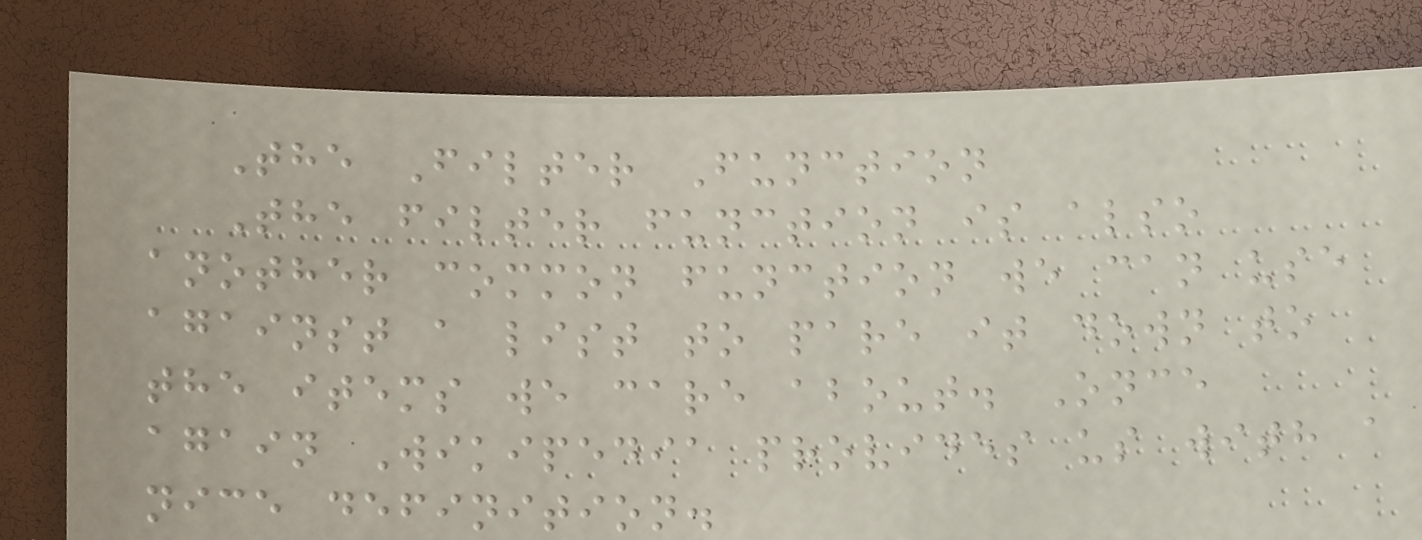The Filter Function
The filter function is also
another common function we can use
against a list to pare it down to
the items we care about. Once
again Wikipedia provides us with a
nice definition.
